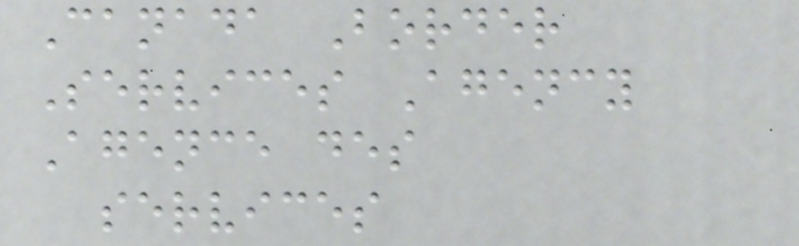Canada Border
Services Agency
Agence des
services
